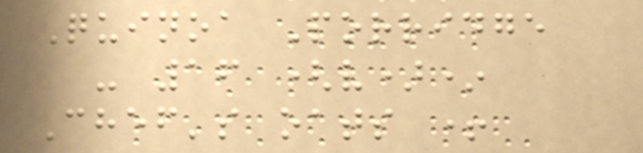Quinoa Porridge
- 16 (v)*
Chef's oats +
